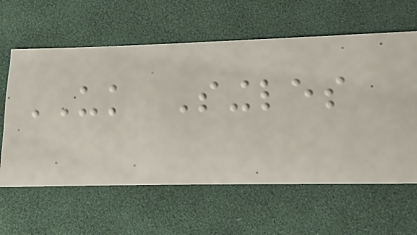UK Singles
